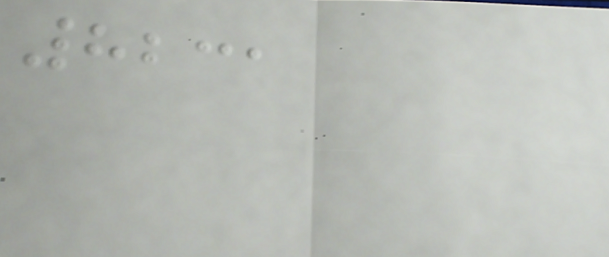8231
